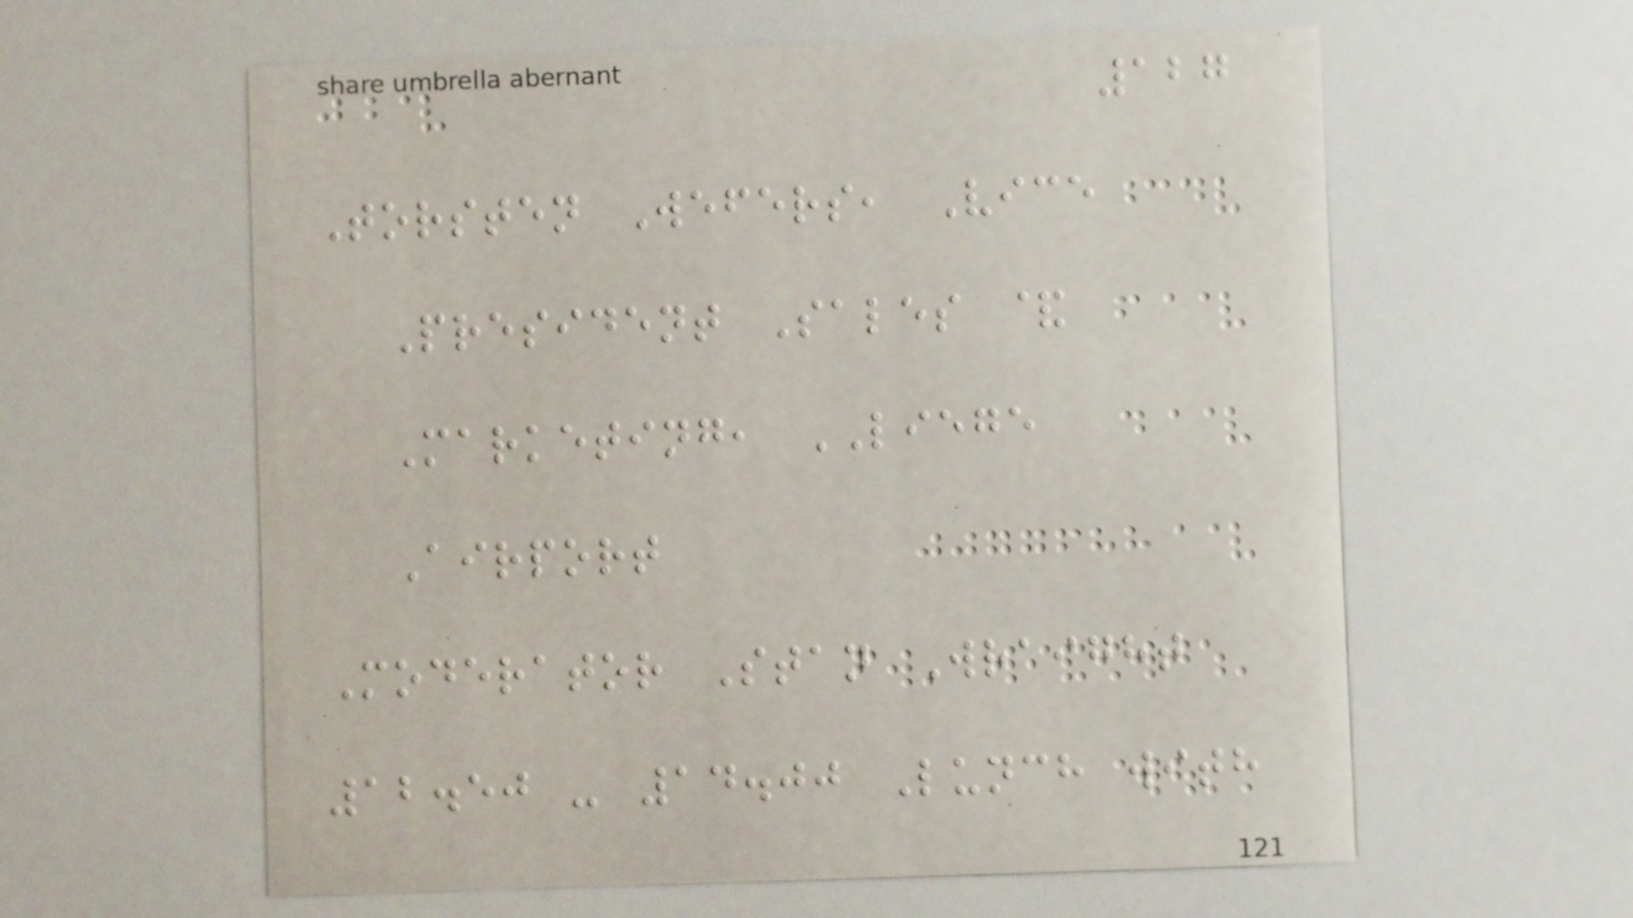127
Torsten Wefers, Vice
President Sales &
Marketing, LIEGE
Airport
Moderator Stan Wraight
12.50 - 14.00 Lunch with
